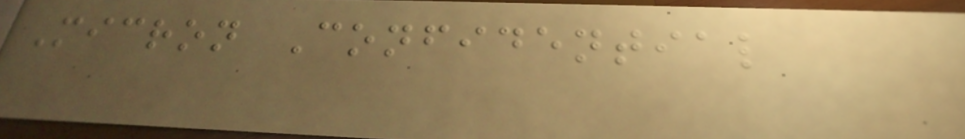Micron Confidential
